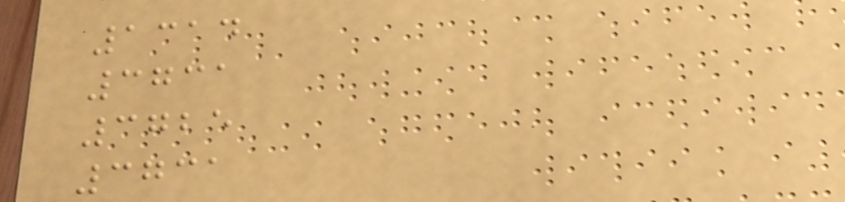1314
3731
3725
3731
